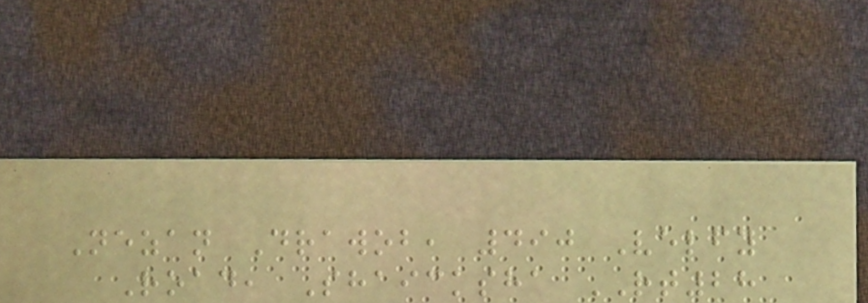Nezan Drawob, 490 Velfy
Road, Shaicksha RT28
